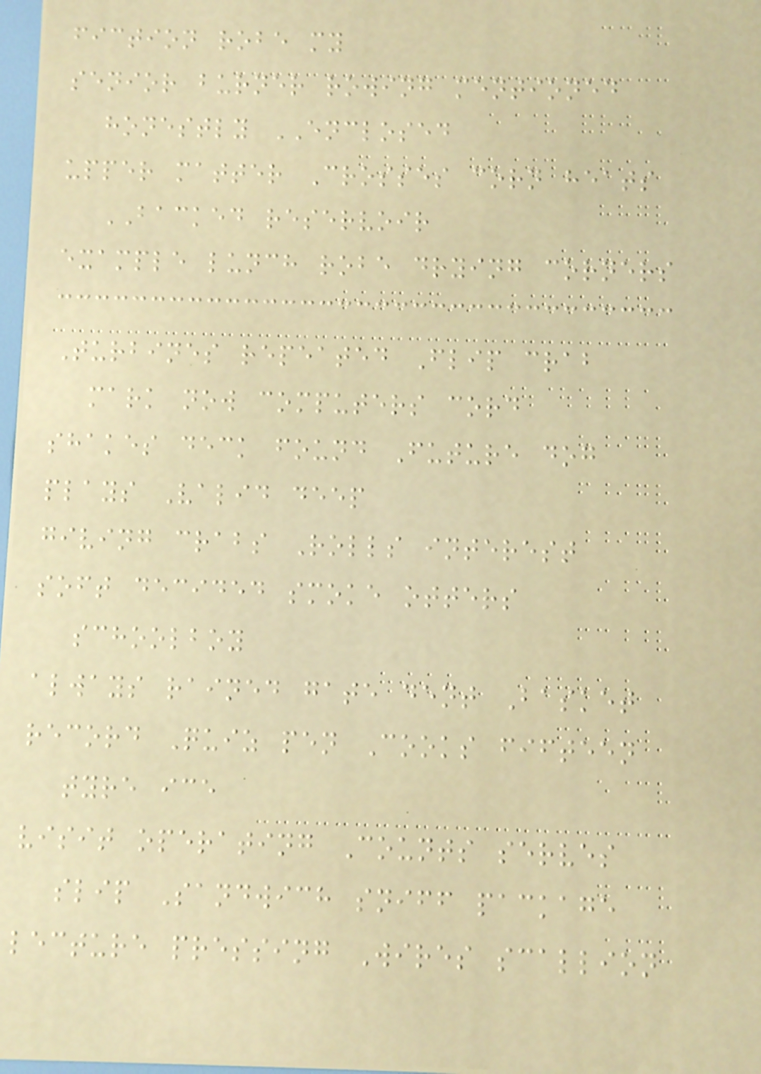fiction robe my
senior burner rowing mentioned
honestly ENCLOSED
upper matter Crosses corn heats
BACKED reservoir
example lunch robe drying corners
Turbines repeated Flip crab
mark now computers cord
shakes deck found Future dog
plays Valid deep
giving crabs Rolls interest
soft decided smoke otters
schoolboy
always rained gate dent Basket
record Quiz pen Cooks fifteen
tyre ice
visit operating Counts serves
slip Sandwich sniff package
lecture pressing Wires scallion
